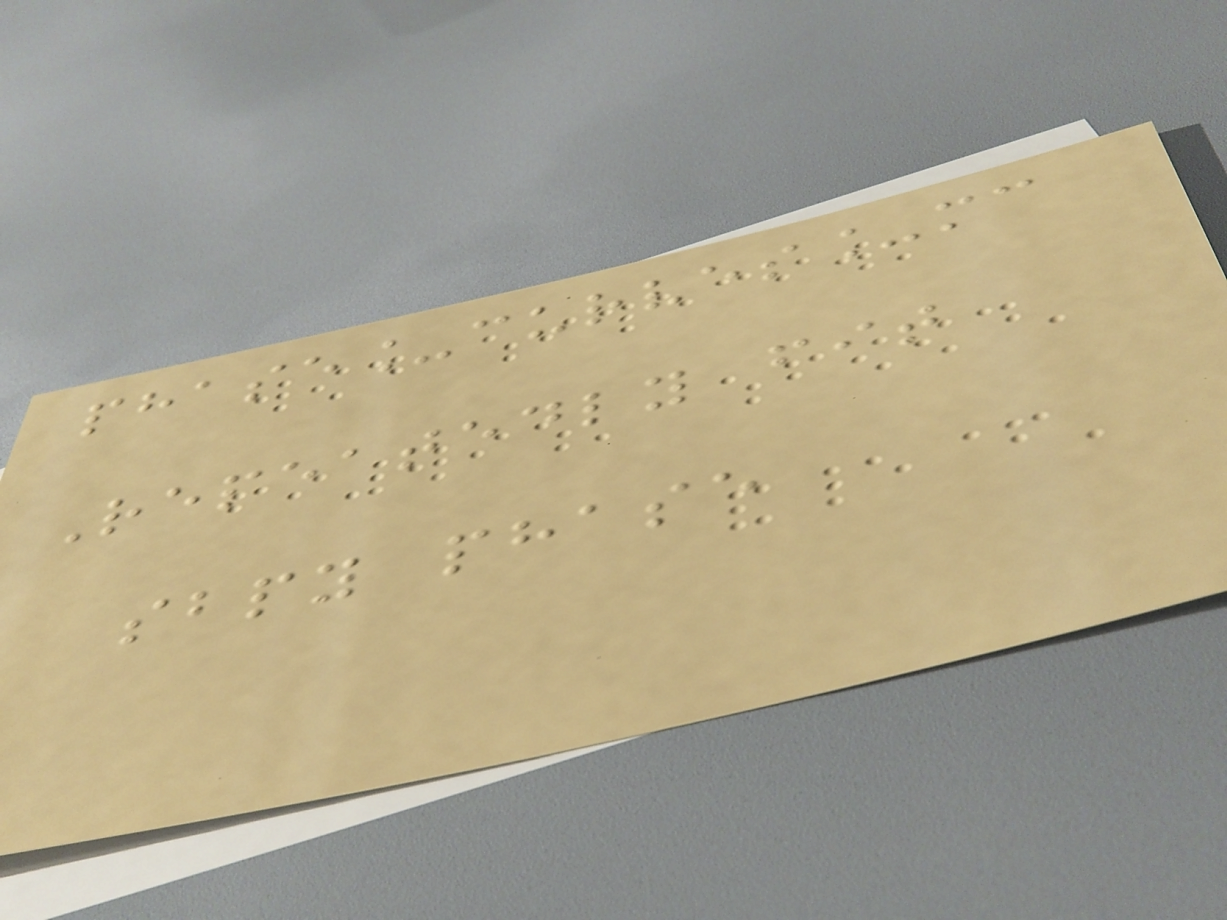phase_curves_mc
Repeatedly fit
sbpy phase
